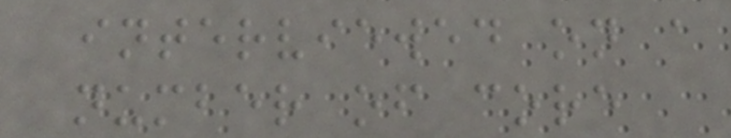interviewed on a
number of core
